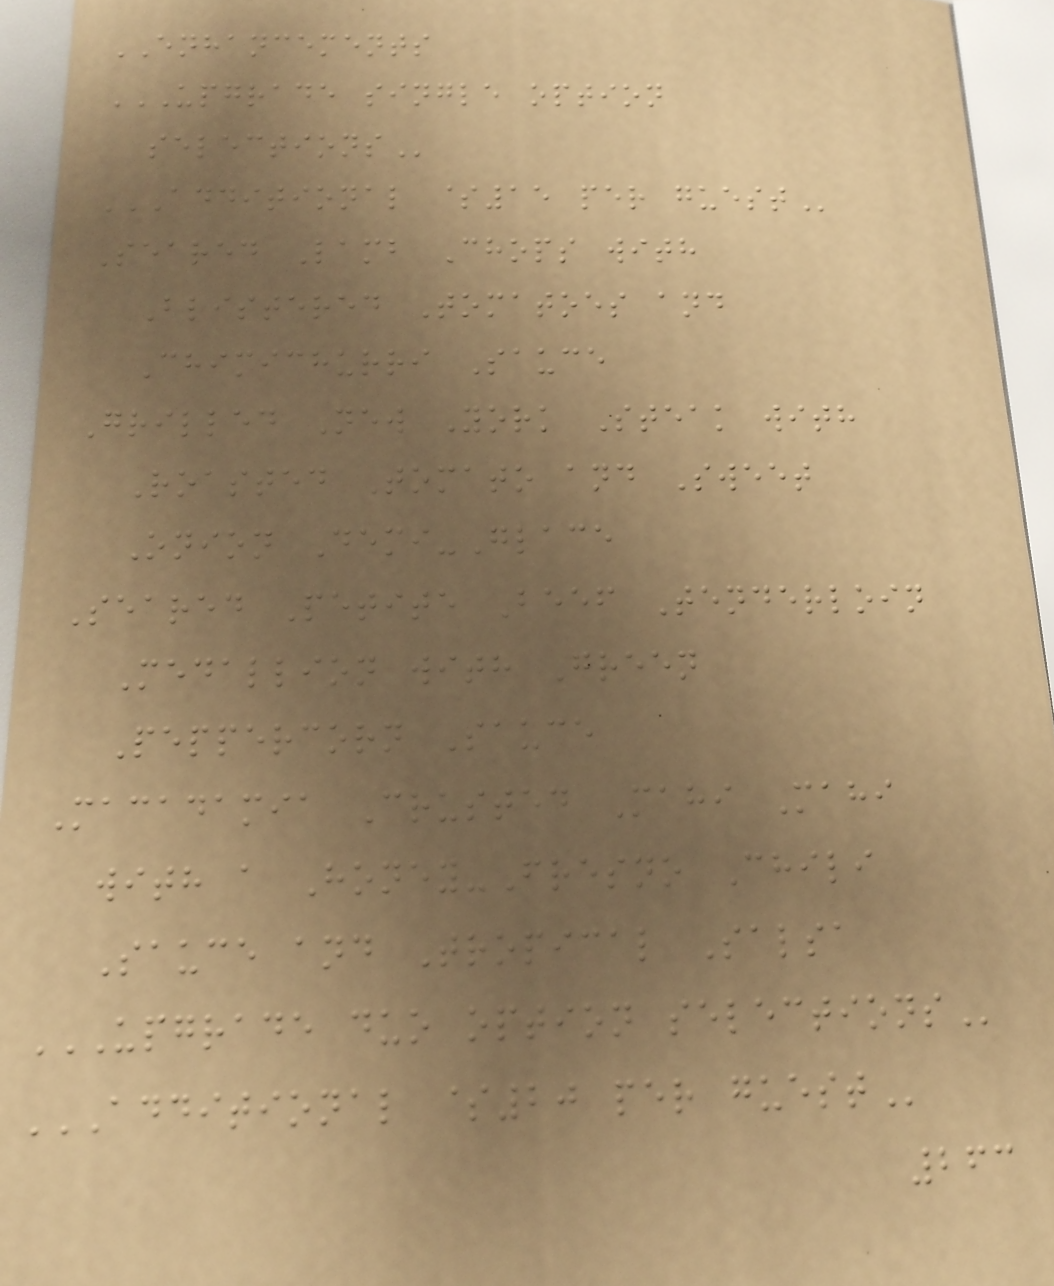ENHANCEMENTS
UPGRADE SINGLE OPTION
SELECTIONS
ADDITIONAL $15 PER GUEST
Seared Lamb Chops with
Blistered Tomatoes and
Chimichurri Sauce
Grilled New York Steak with
Roasted Tomato and Sweet
Onion Demi-Glace
Seared Petite Beef Tenderloin
Medallion with Green
Peppercorn Sauce
Macadamia Crusted Mahi Mahi
with a Honey-Fresno Chili
Sauce and Tropical Salsa
UPGRADE DUO OPTION SELECTIONS
ADDITIONAL $20 PER GUEST
263
